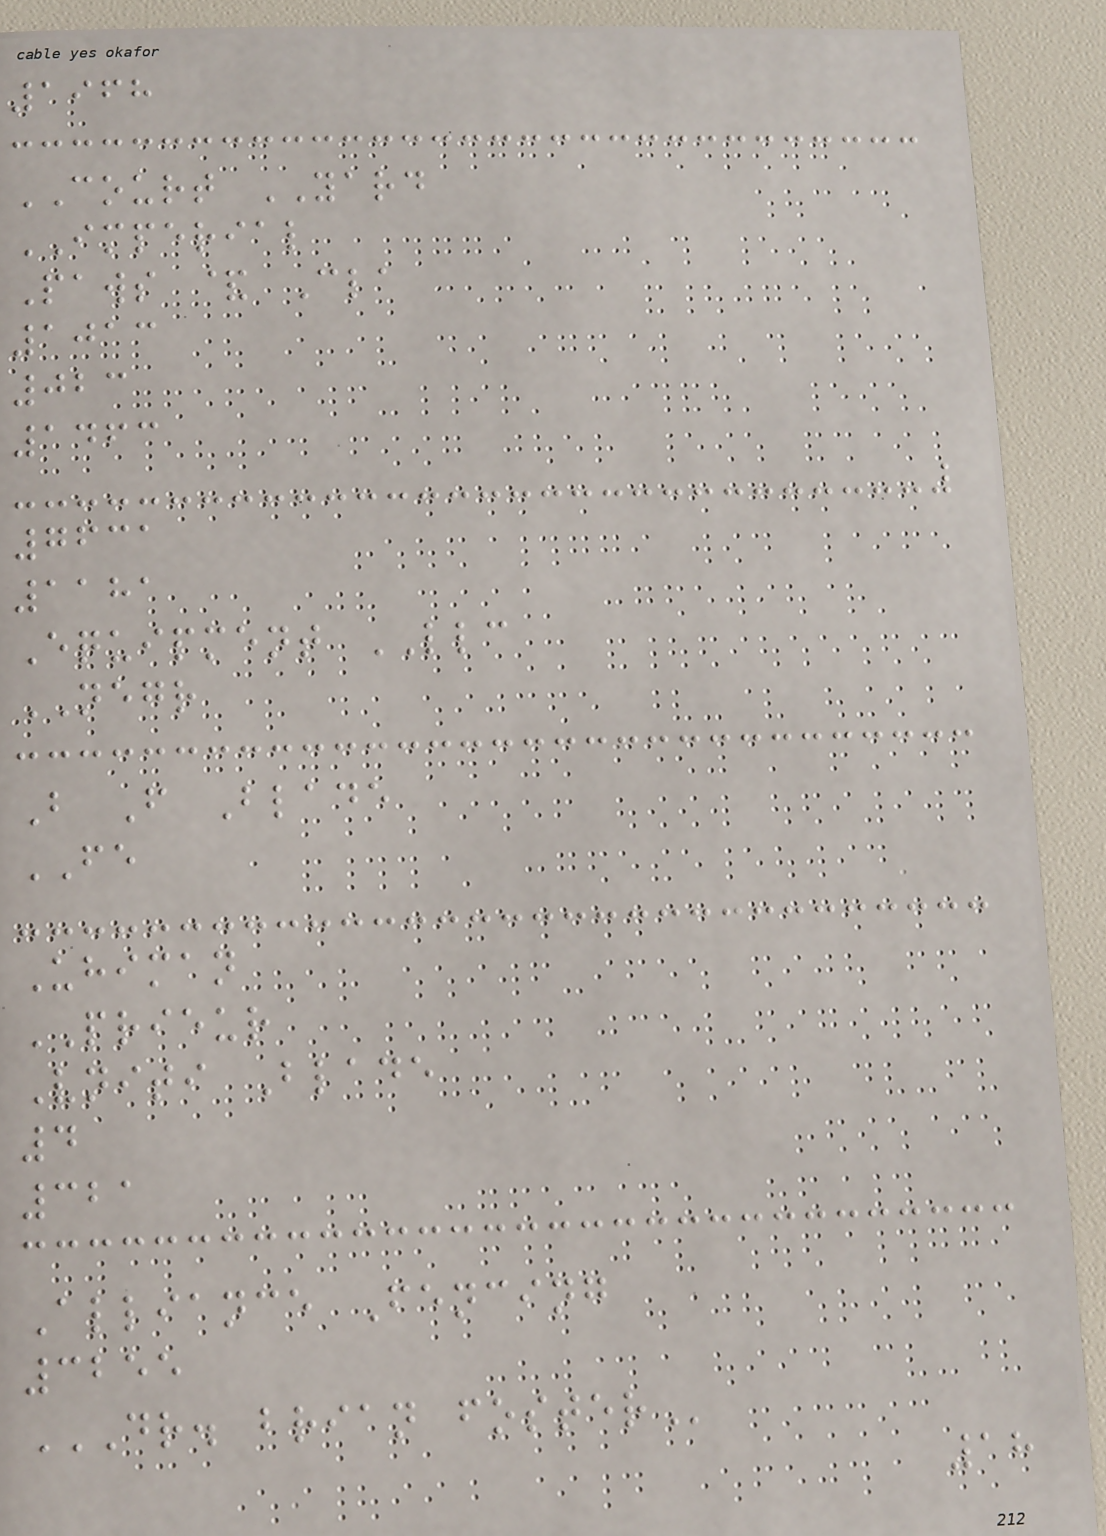1968
COURT YARD
IMPERIAL
Paws & Cla
1013
023
1463
7631
1181
Equipment LLC
NEGR
B F Blade
FE
Uhiman
PRIEUR
Vniti Blade
4
321
Alliance Fencing
3255
DR. BRIAN FOSTER
18
